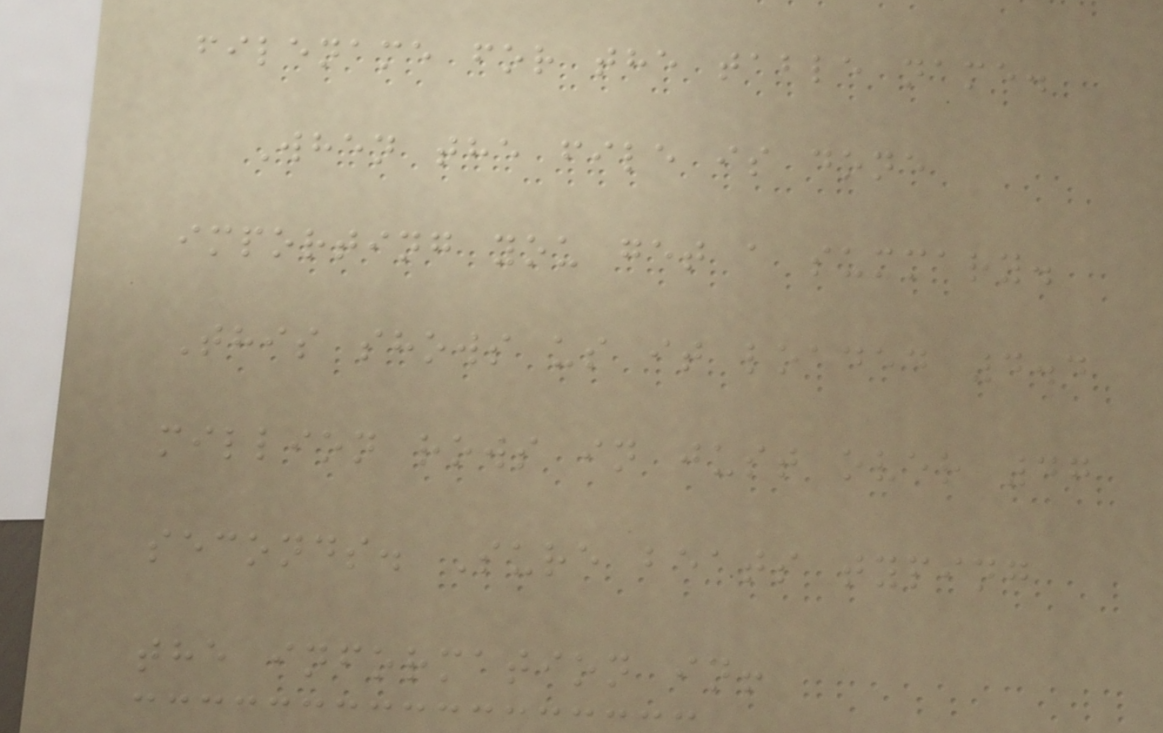filename for the table name.
When the file is done
importing you get a summary.
This shows us it loaded 4.4
million rows in just over 47
seconds. Sure beats typing
the information in!
